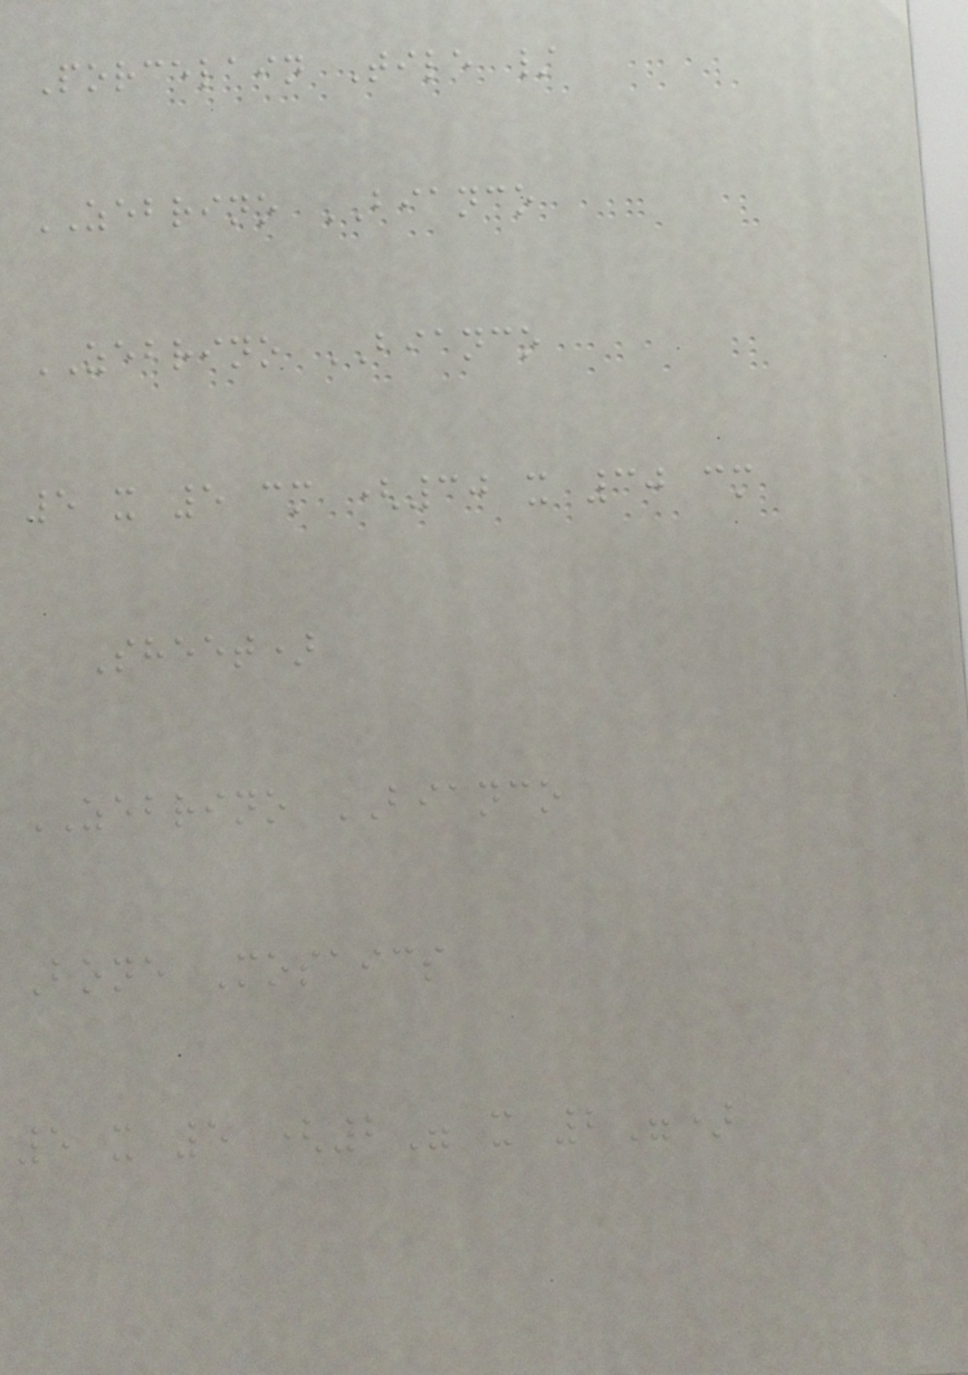Porcelain Tile /
ZEBRINO BIANCO
ZEBRINO BIANCO
5 x 5 cm (30 x 30 cm
Sheet)
ZEBRINO BIANCO
Bone Mosaics
5 x 5 (2" x 2")
